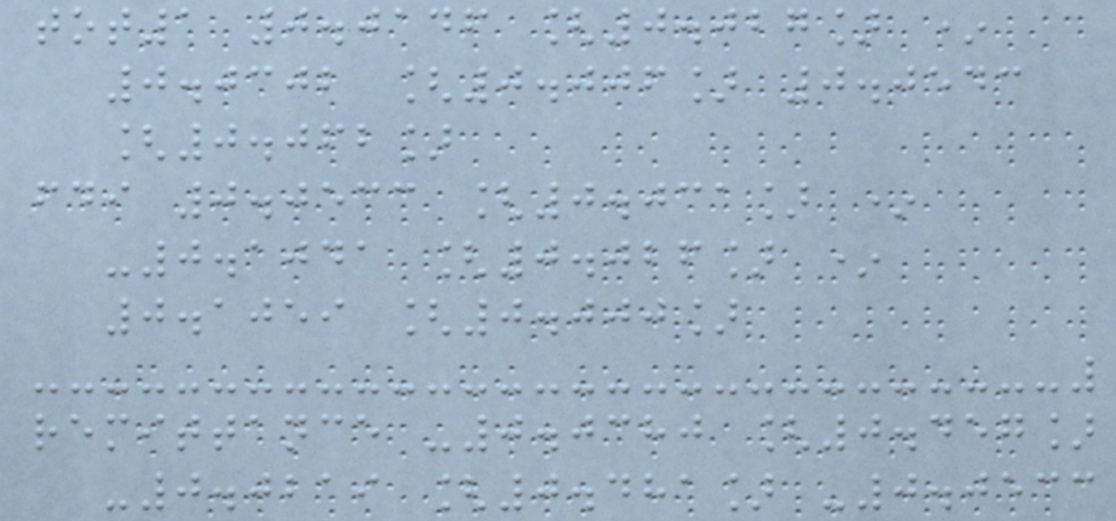tot1 0.0146 [0.027] *
0.0302 [0.006] 0.0543
[0.062]
fdi 0.0533 [0.031] *
-0.1041 [0.026] *
0.1059 [0.000]
remittance -0.0380 [0.457]
-0.0219 [0.481] -0.0533
